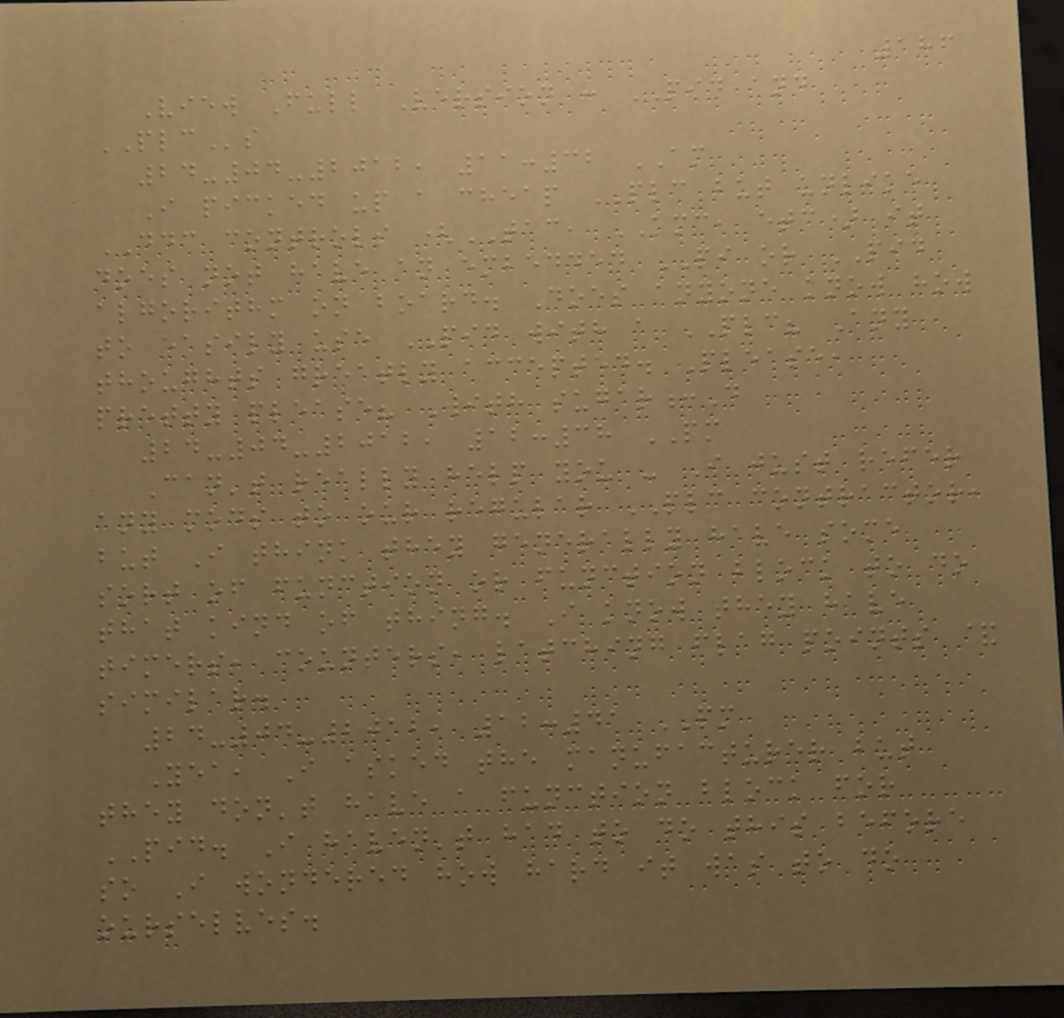186
View Full Version : PID and
PLCs
24-04-2012, 11:32 AM
I picked up a cheap PLC but unlike
DDC controls (TAC, KMC, etc) it
does not have an embedded PI or PID
algorithm on board. Does anyone know how
to easily use PID with a PLC? Any
thoughts greatly accepted. Please,
pretty please? With sugar:D
24-04-2012, 12:38 PM
Can't really help you - I just refer
any mods to our regular PLC contractor,
but I think they generally have some
sort of function or function block to do
that kind of thing. I know they have
timers, counters, latching flag points &
similar.
24-04-2012, 12:41 PM
Yea, I asked the manufacturer but
they don't have a function block for
PID. I haven't had to do this before
so I wondered how hard it was to do
ourselves.
